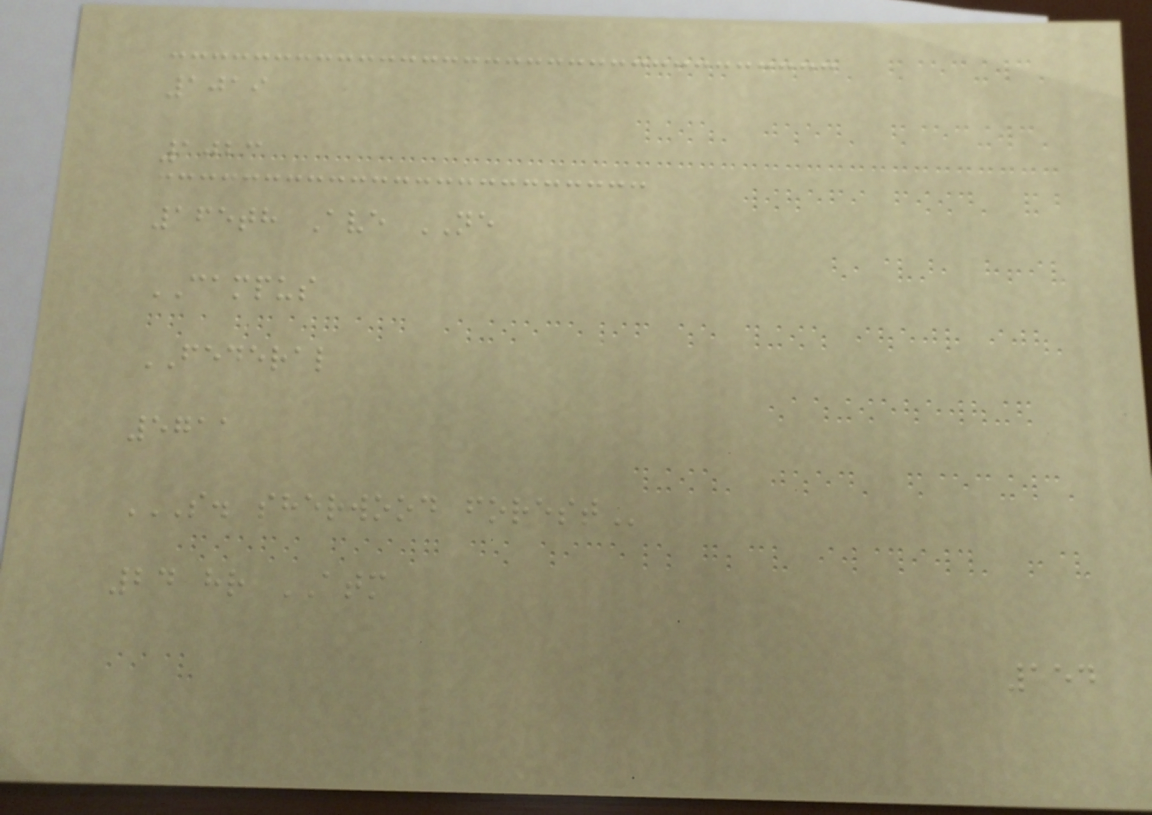1019
1023
165th Ave NE
CAMPUS
FEDERAL
5711
S. SHERWOOD FOREST
24 hr ATM
154
